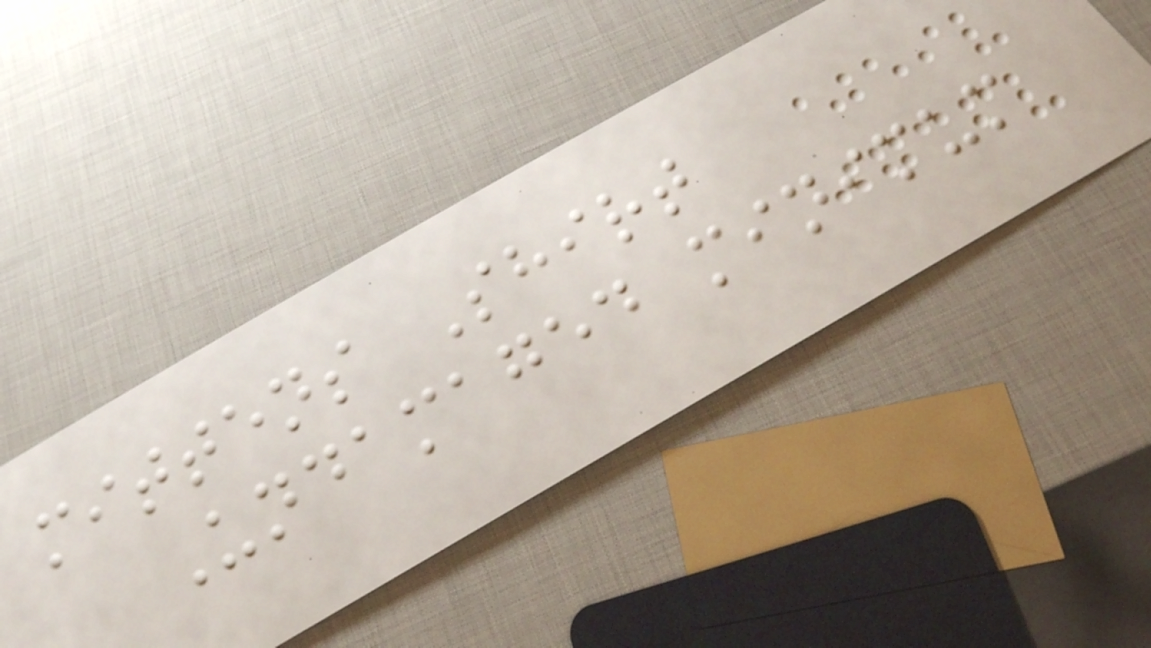mittens Shirt
Undamaged minimum
